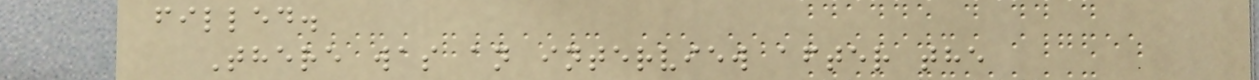filled.
There was an interview after the
